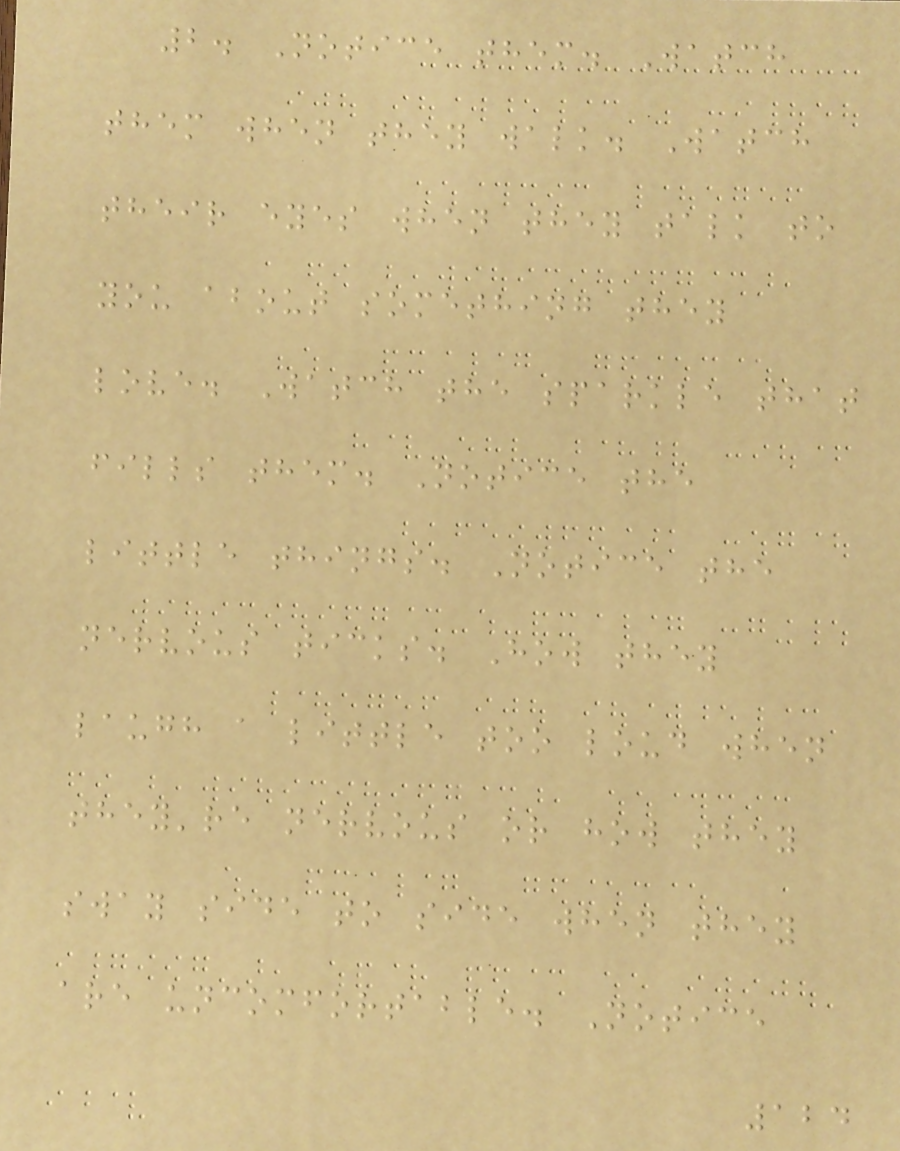2. Notice them. Watch
them when they walk. Watch
their eyes when they talk to
you about something they
love. Watch the sparkle that
fills them. Notice the
little things. Notice the
nervous ticks. How they
laugh a little too loud when
they're nervous or how they
sway side to side when they
are uncomfortable. Notice
124
